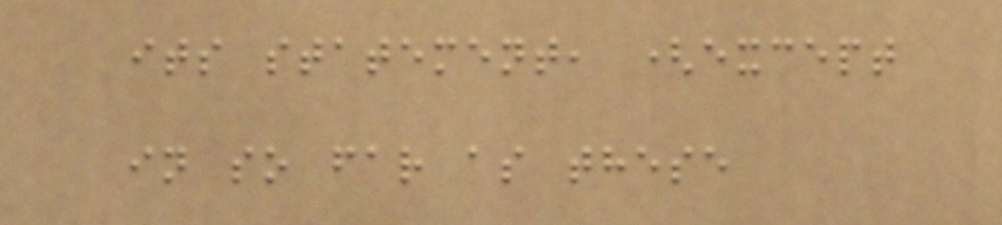its statement, (except
in so far as these
